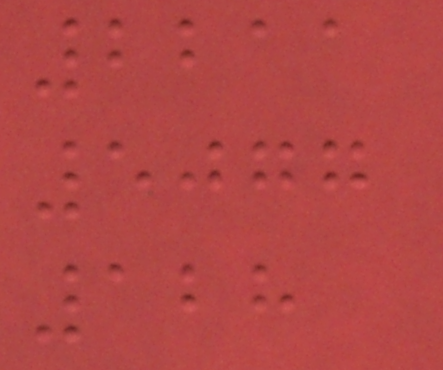2211
5077
128
